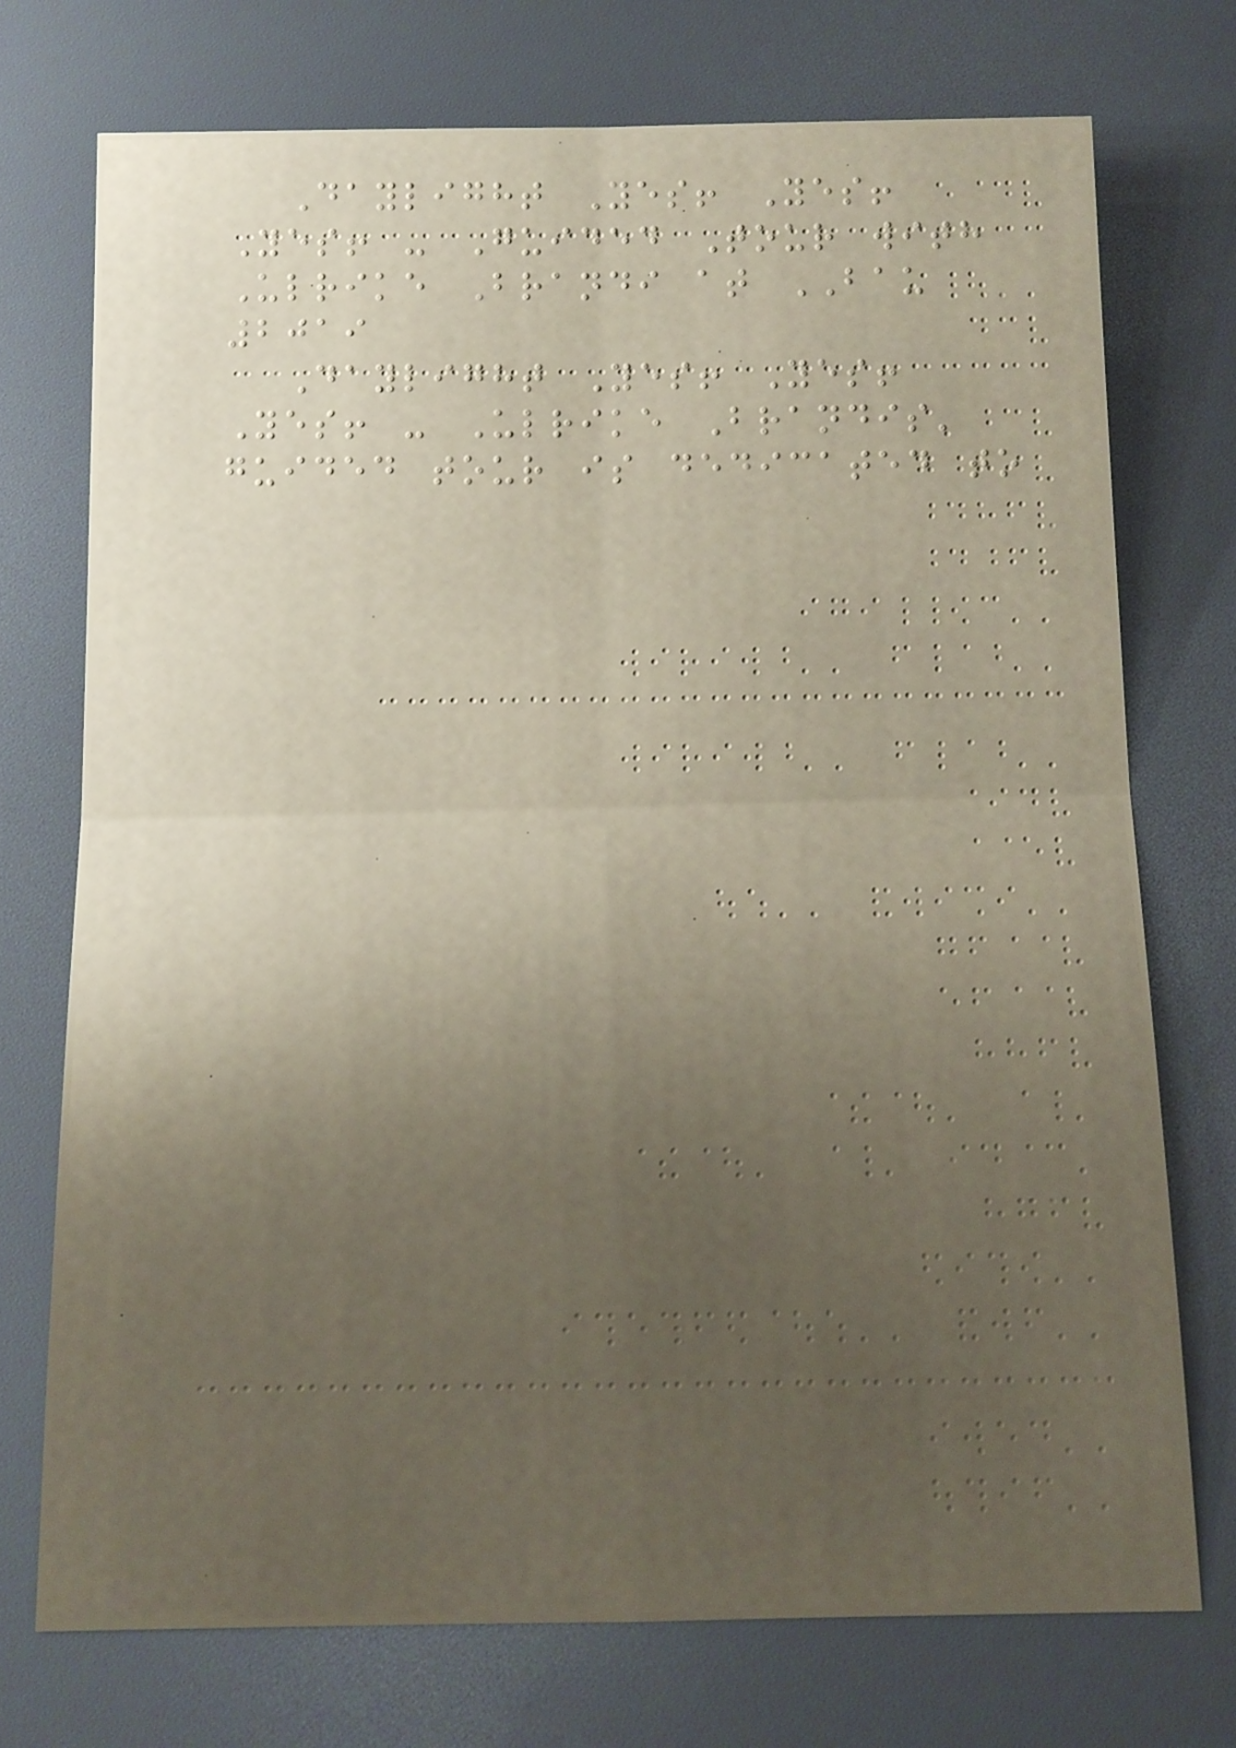Daylight Yes! Yes!
Yes! - Guided Tour with
Ulrike Brandi at BAU
2019
Daylight Yes! Yes!
Yes! - Ulrike Brandis'
guided tour is dedicated to
